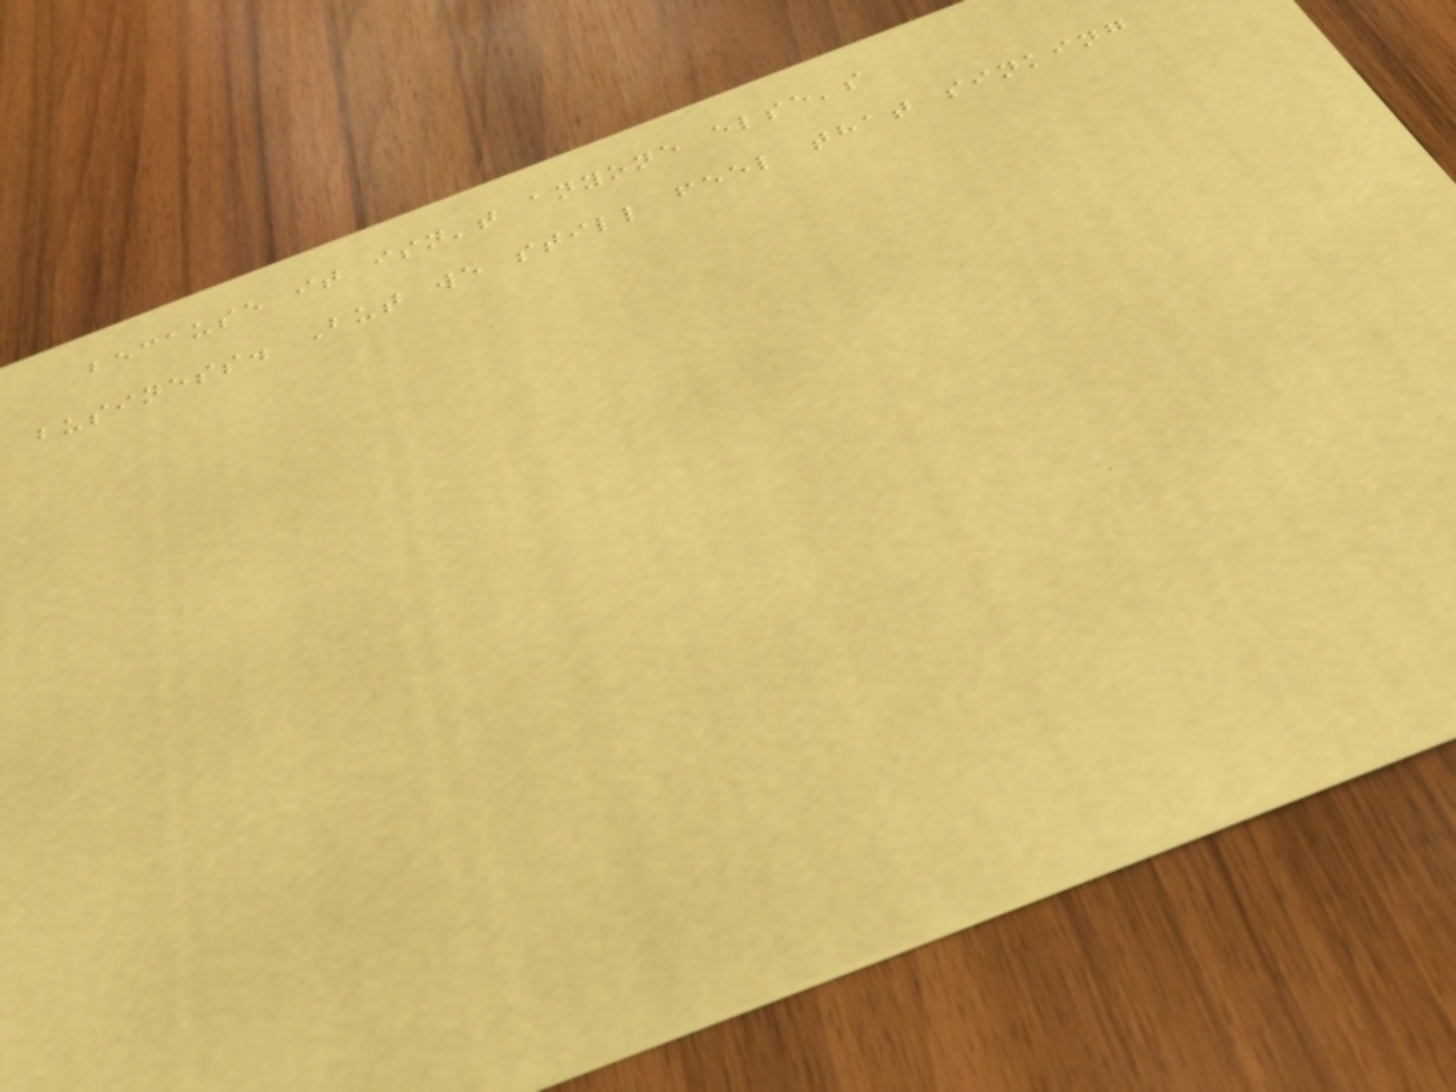because it isn't anyone else's
business. But we still feel that sinking
